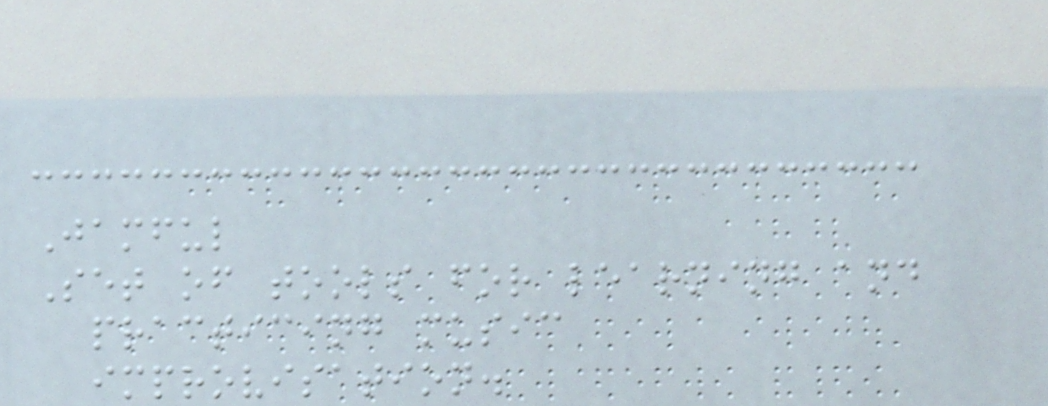Jamful
Set of tools for learning and
practicing music
improvisation.
